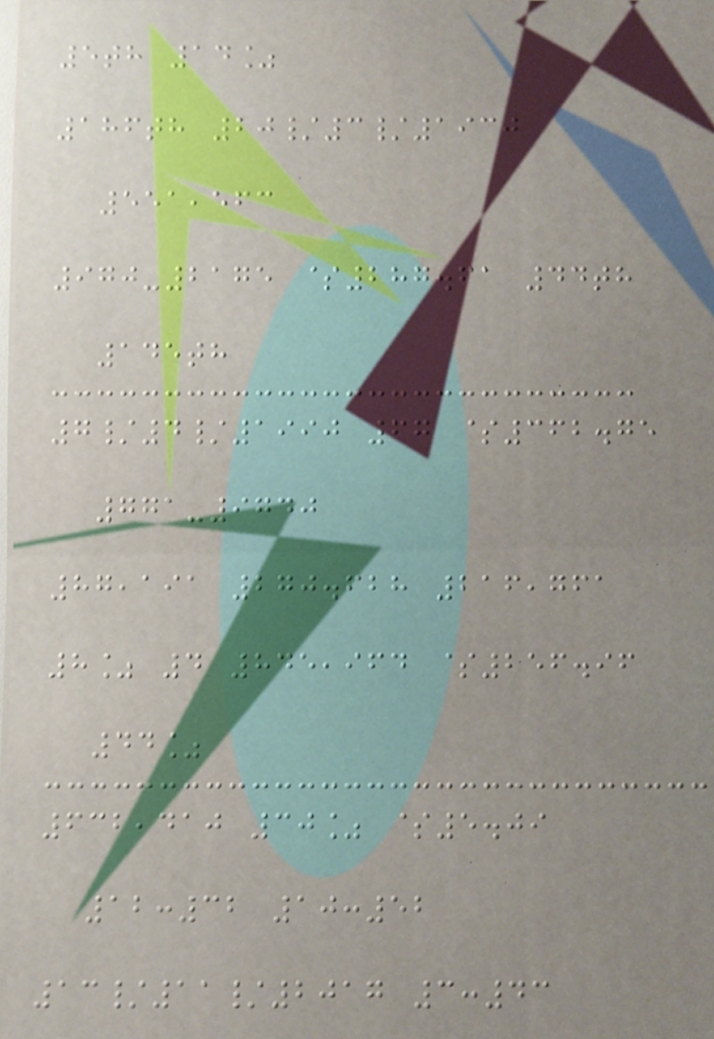5th 14%
186th 20/3/1930
551,563
970-2175 $287.61 44th
145th
7/4/1990 67 $362.75
771-9740
87,191 270.628 216,761
8% 4 845,964 $256.96
44%
632,410 30% $5.09
12:32 10:52
13/11/2017 3:43
